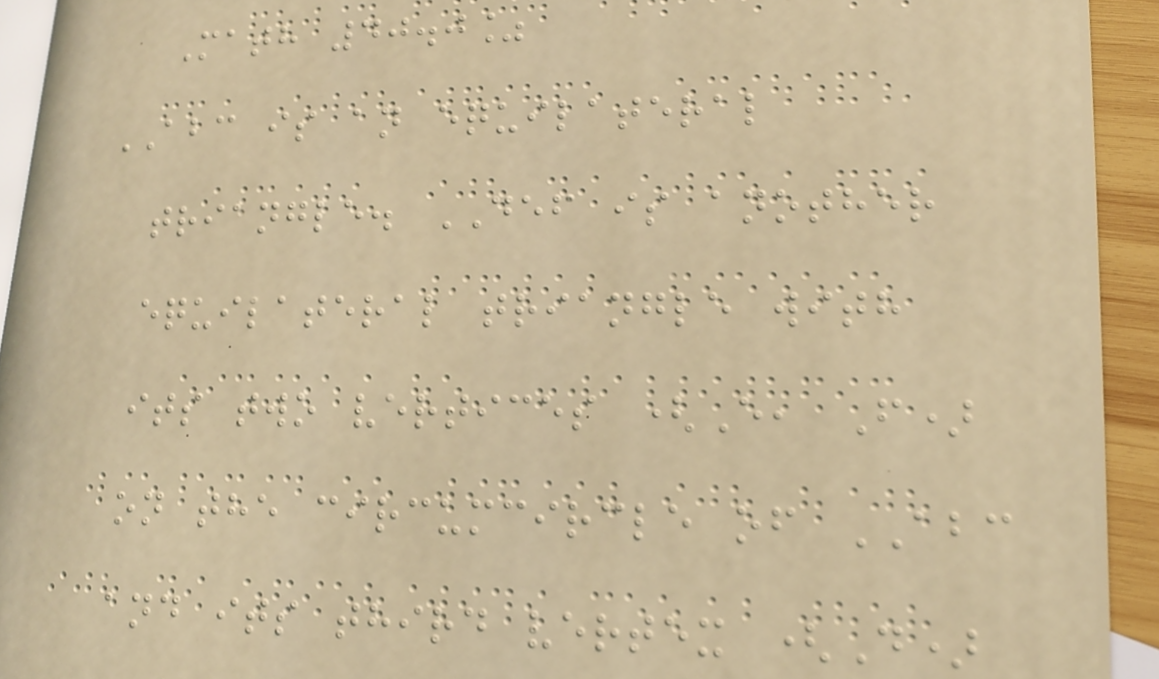Math 40.0%
ABC is an equilateral
triangle. DEF is another
equilateral triangle with
its two vertices (E, F)
on the circumcircle of ABC
and its third vertex (D)
